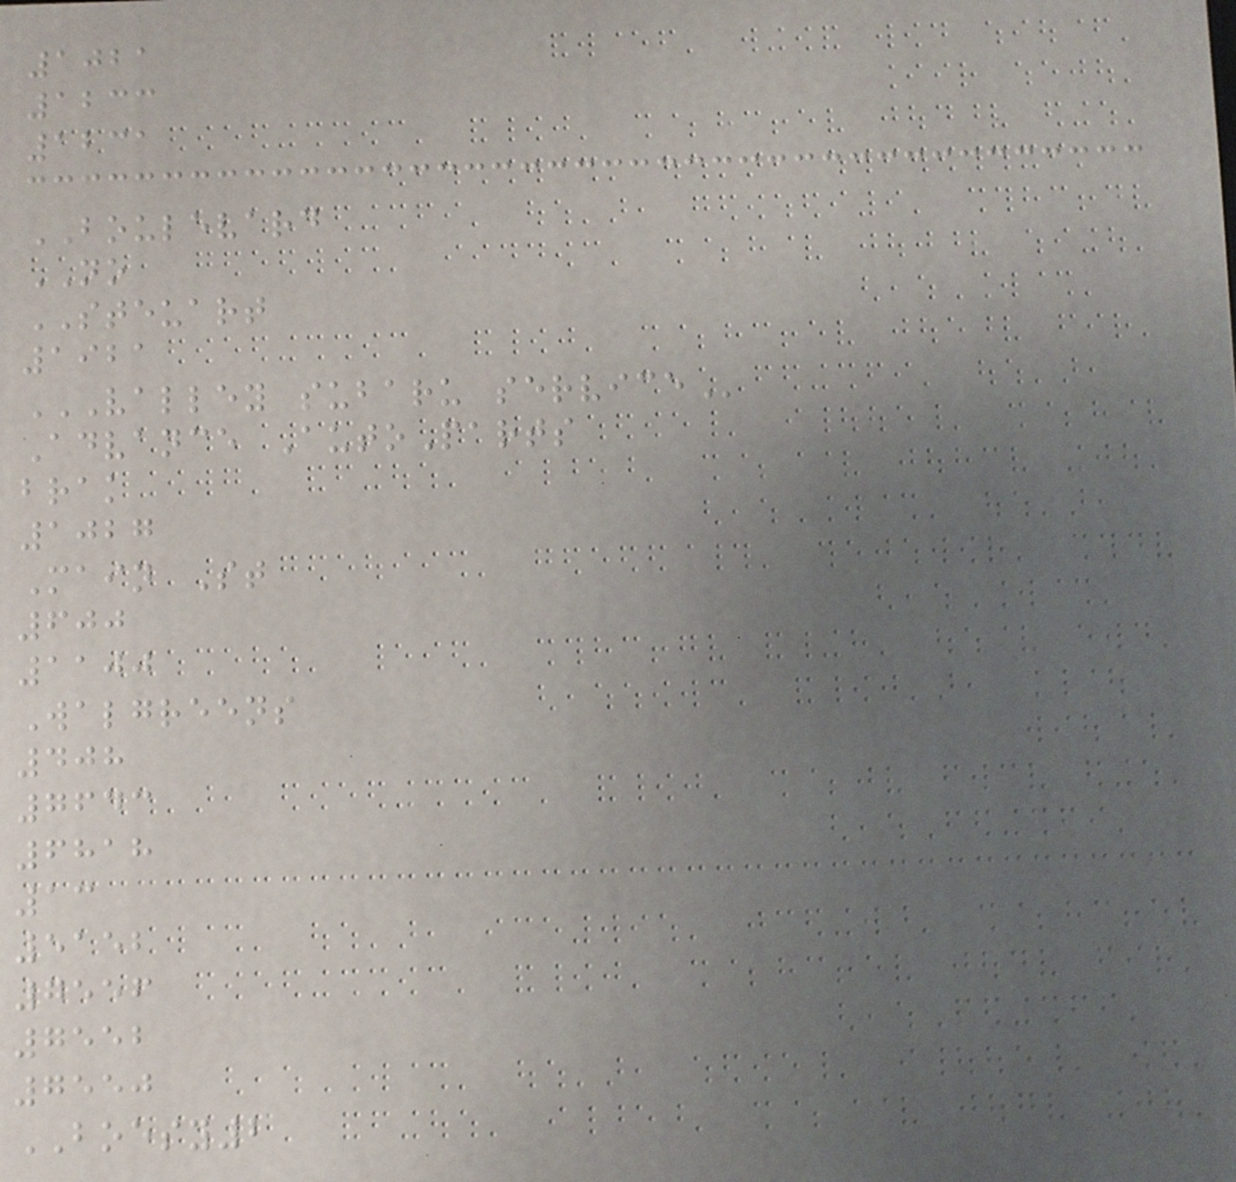1021
1233
1231
BOULEVARD
NO
STEUART
1921
VALLEY SUBARU SERVICE
Advance AutoParts
brak
1027
Main St
600
1100
Walgreens
408
7643
6818
13
5152
7556
7552
7550
BOESY2
